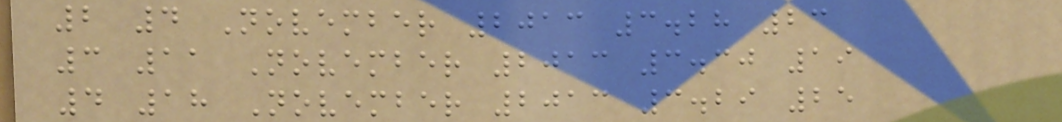2 4 November 2013 3.28 23
3 11 November 2013 3.30 19
4 18 November 2013 3.29 25
